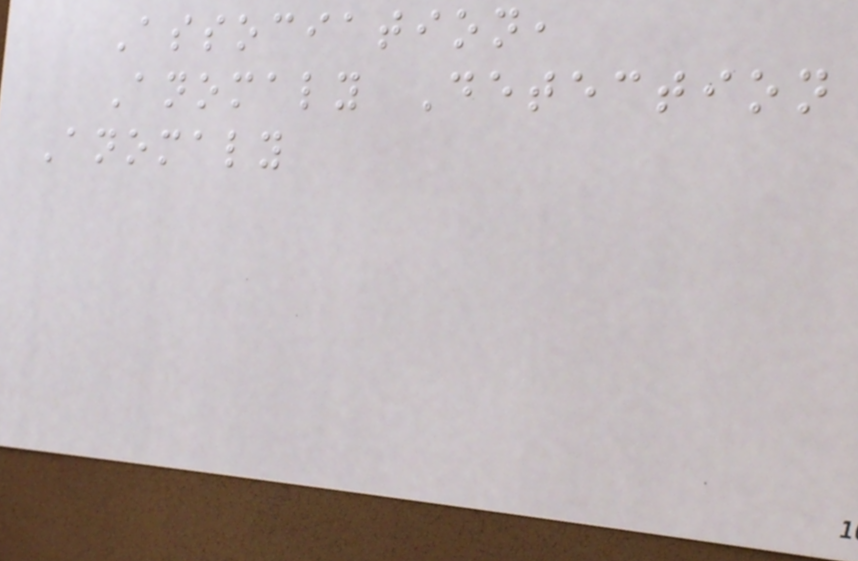Association,
Anomaly Detection
Anomaly
